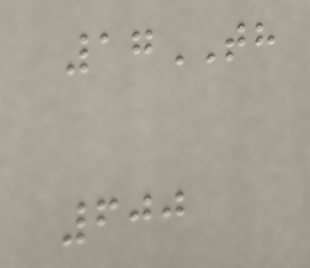17TH
600
